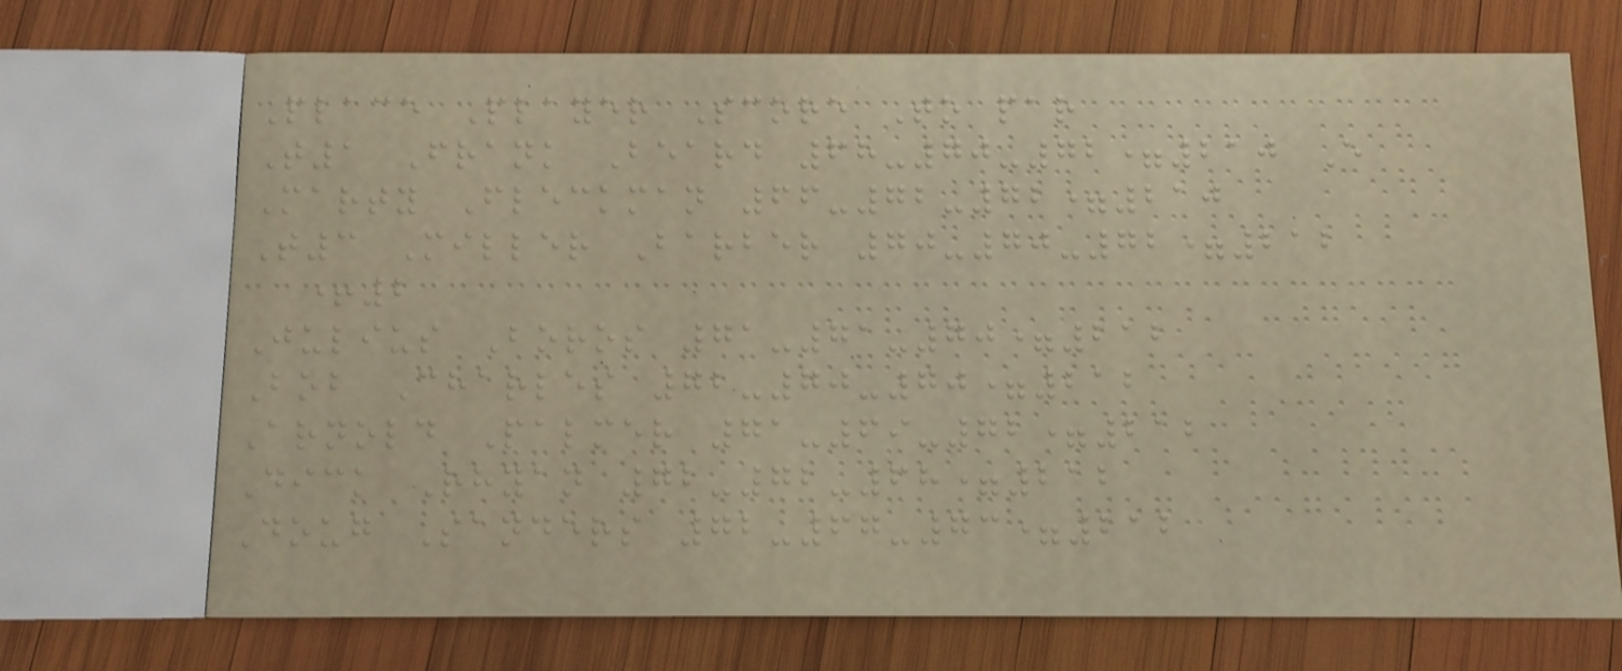Place Player Score To par
T1 Frank Beard 68-70-72=210 E
Marty Fleckman 66-72-72=210
T3 Miller Barber 70-70-72=212
+2
Julius Boros 71-71-70=212
Bob Charles 72-70-70=212
Arnold Palmer 71-69-72=212
Dick Rhyan 72-72-68=212
Doug Sanders 72-67-73=212
